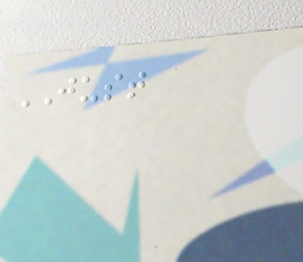JUST
